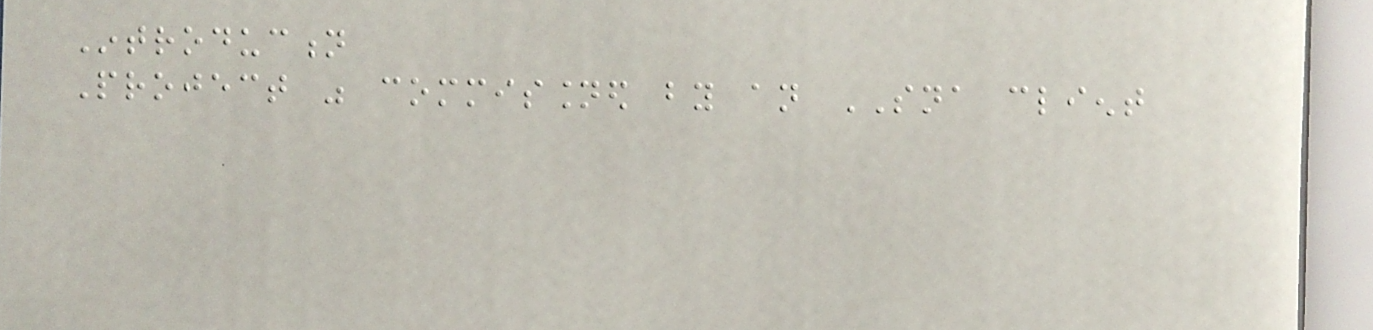Introduction
Project was commissioned by an SNA client
